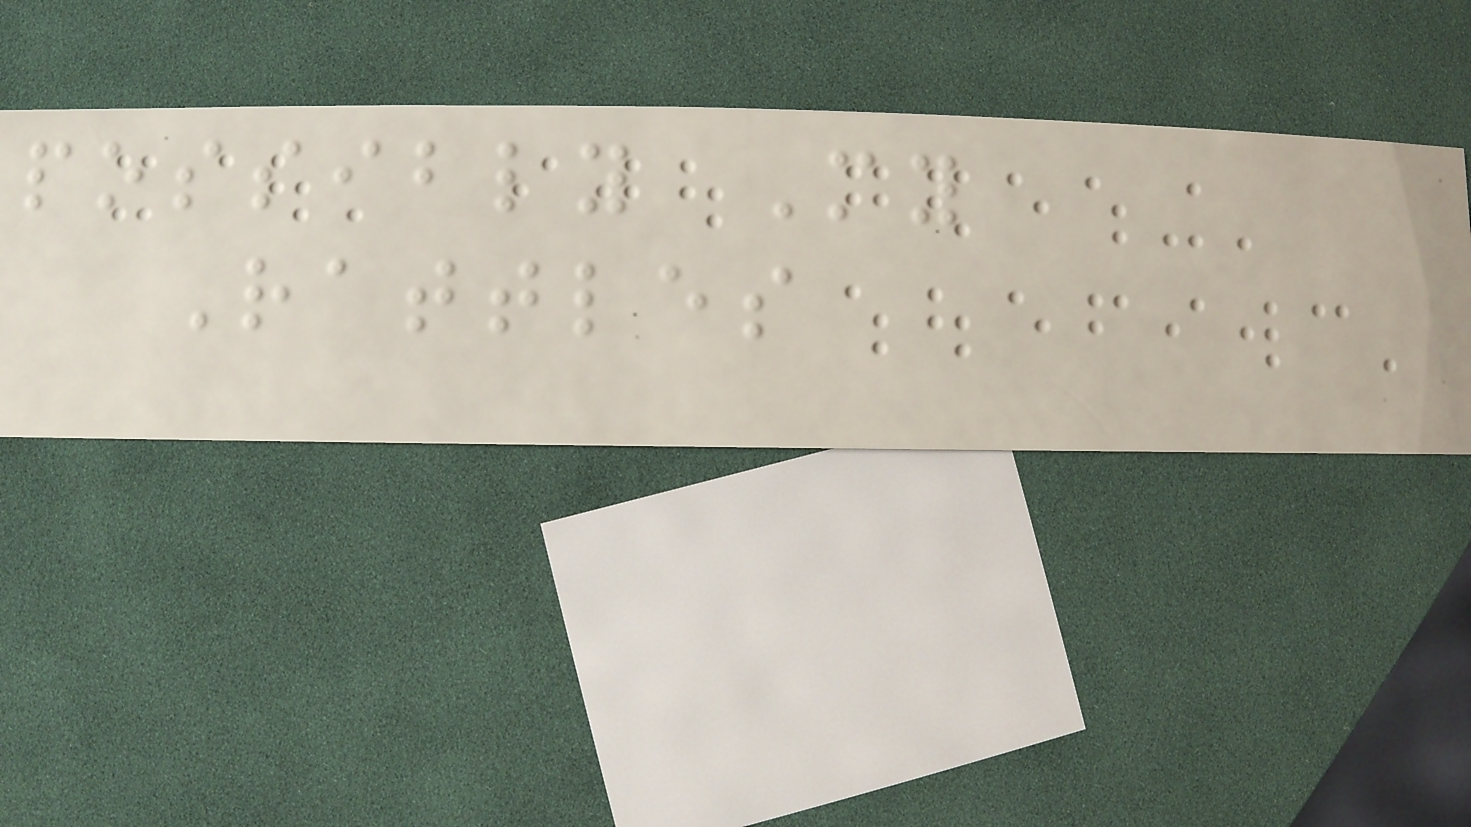possibly My
Rattles
